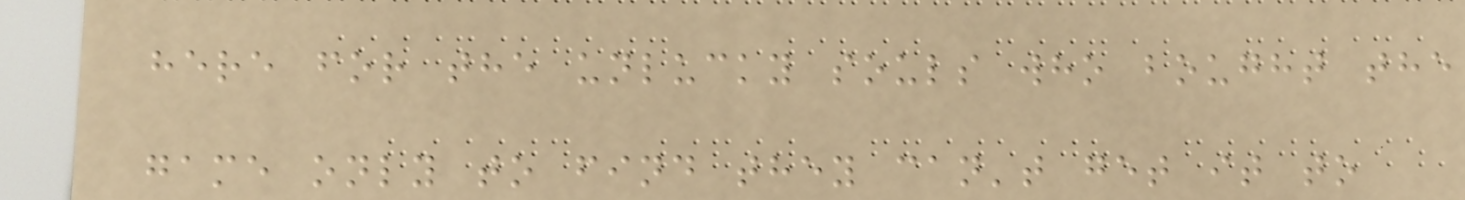here for the unlucky souls who bought the
game only to find they can't get it to
